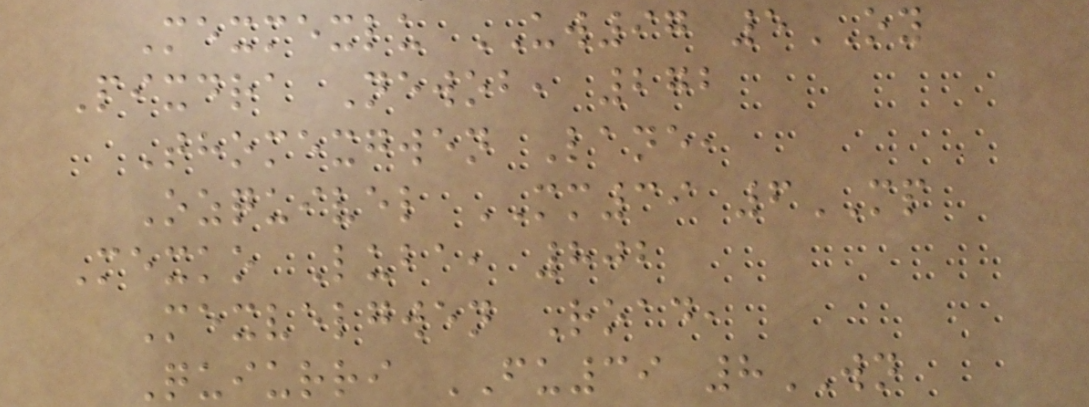Mexmexlu UW97 5OY
Pixdra Newob, 272
Thomexgwen Lane,
Ozquivel MM39 6MP
Mexko Luba, 802
Mexvelgwen Road,
Quiurri FU39 8WN
